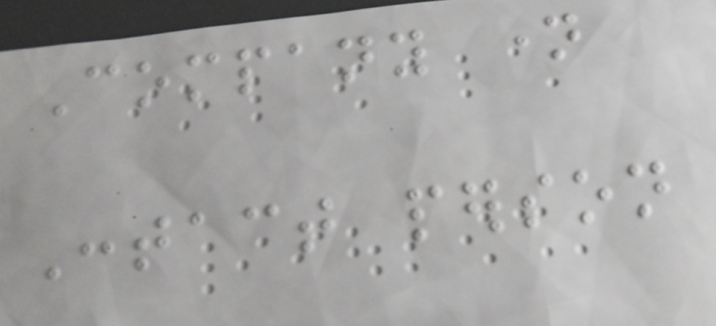Company name
Contact person
